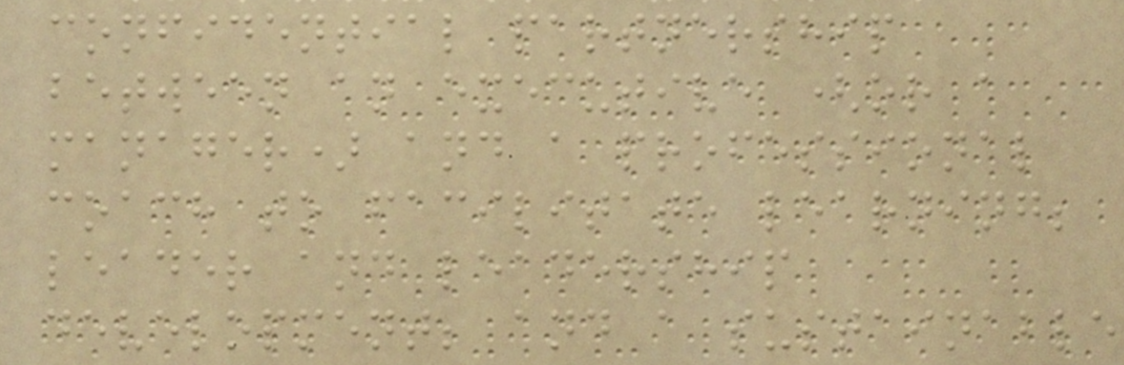confidential partnership
between an executive (or a
manager) and a professional
coach to facilitate learning;
leader and leadership
development; and a sustainable
